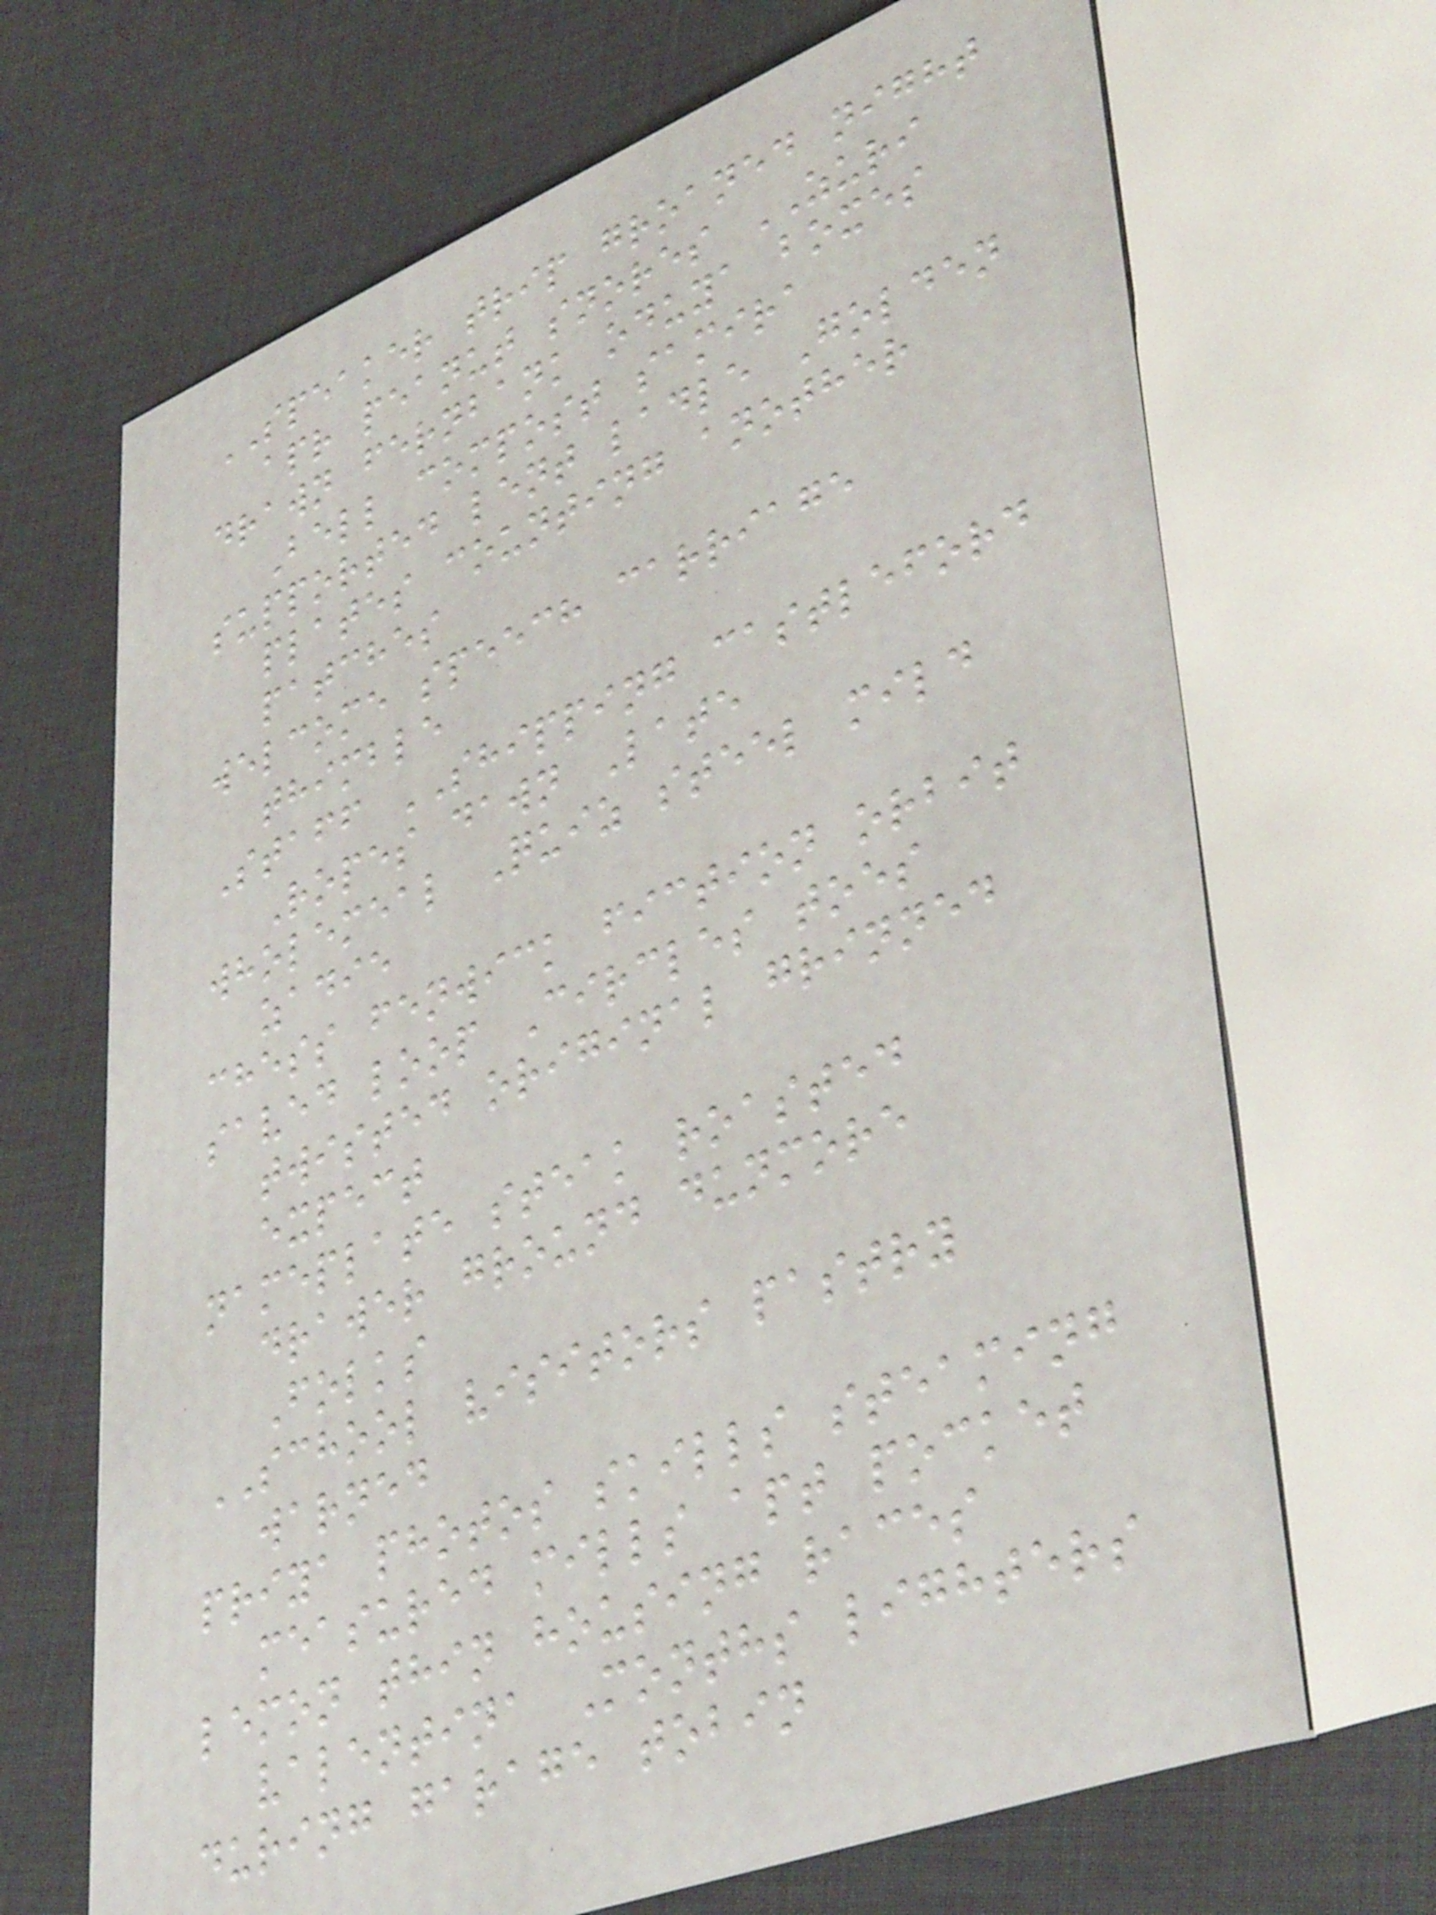SPEAKER trip groaned night
apr peanut snores ZURI
drawn fernbank oduya boxes
Bell compost samira
supported lent ladle Golden
plates counting another
patches
welcome speech carriage
thimble
Staff SHIPPING castleford
Ropes dawn Late
wholemeal Quiz steel mild
zadie
chess fenwick fiction orbit
saved loop Circles toes
twisted original grinned
expect
nameplate steak roasted
drawer ground dunmore
Folks
SCHOOL visitors pastry
warned
priya photos skills steaming
measured mills apt pocket
lemon thin housing races
valentina Months lighters
during garage tobin
